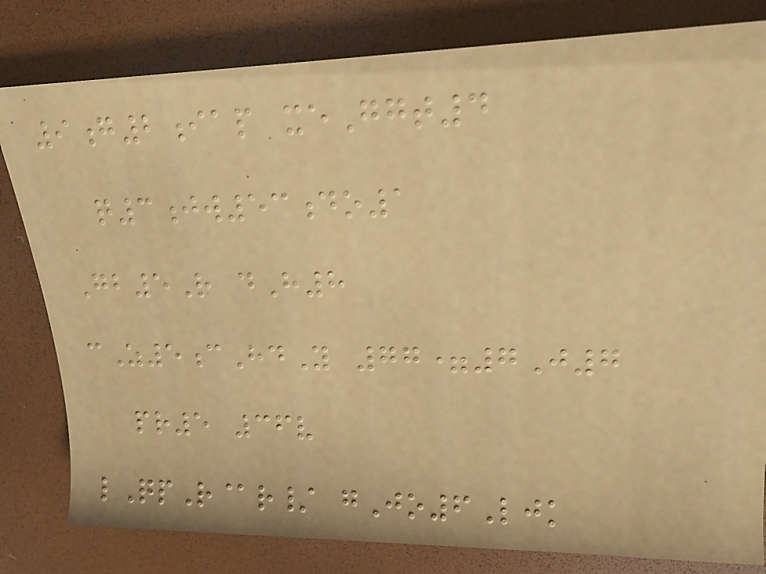9g2iap xeGgt4
q3jw53do1
Gb5R dH8
cZ5cHdY 77=7J7
pr5 36v
lQpR@r/ gJo6Ljk
